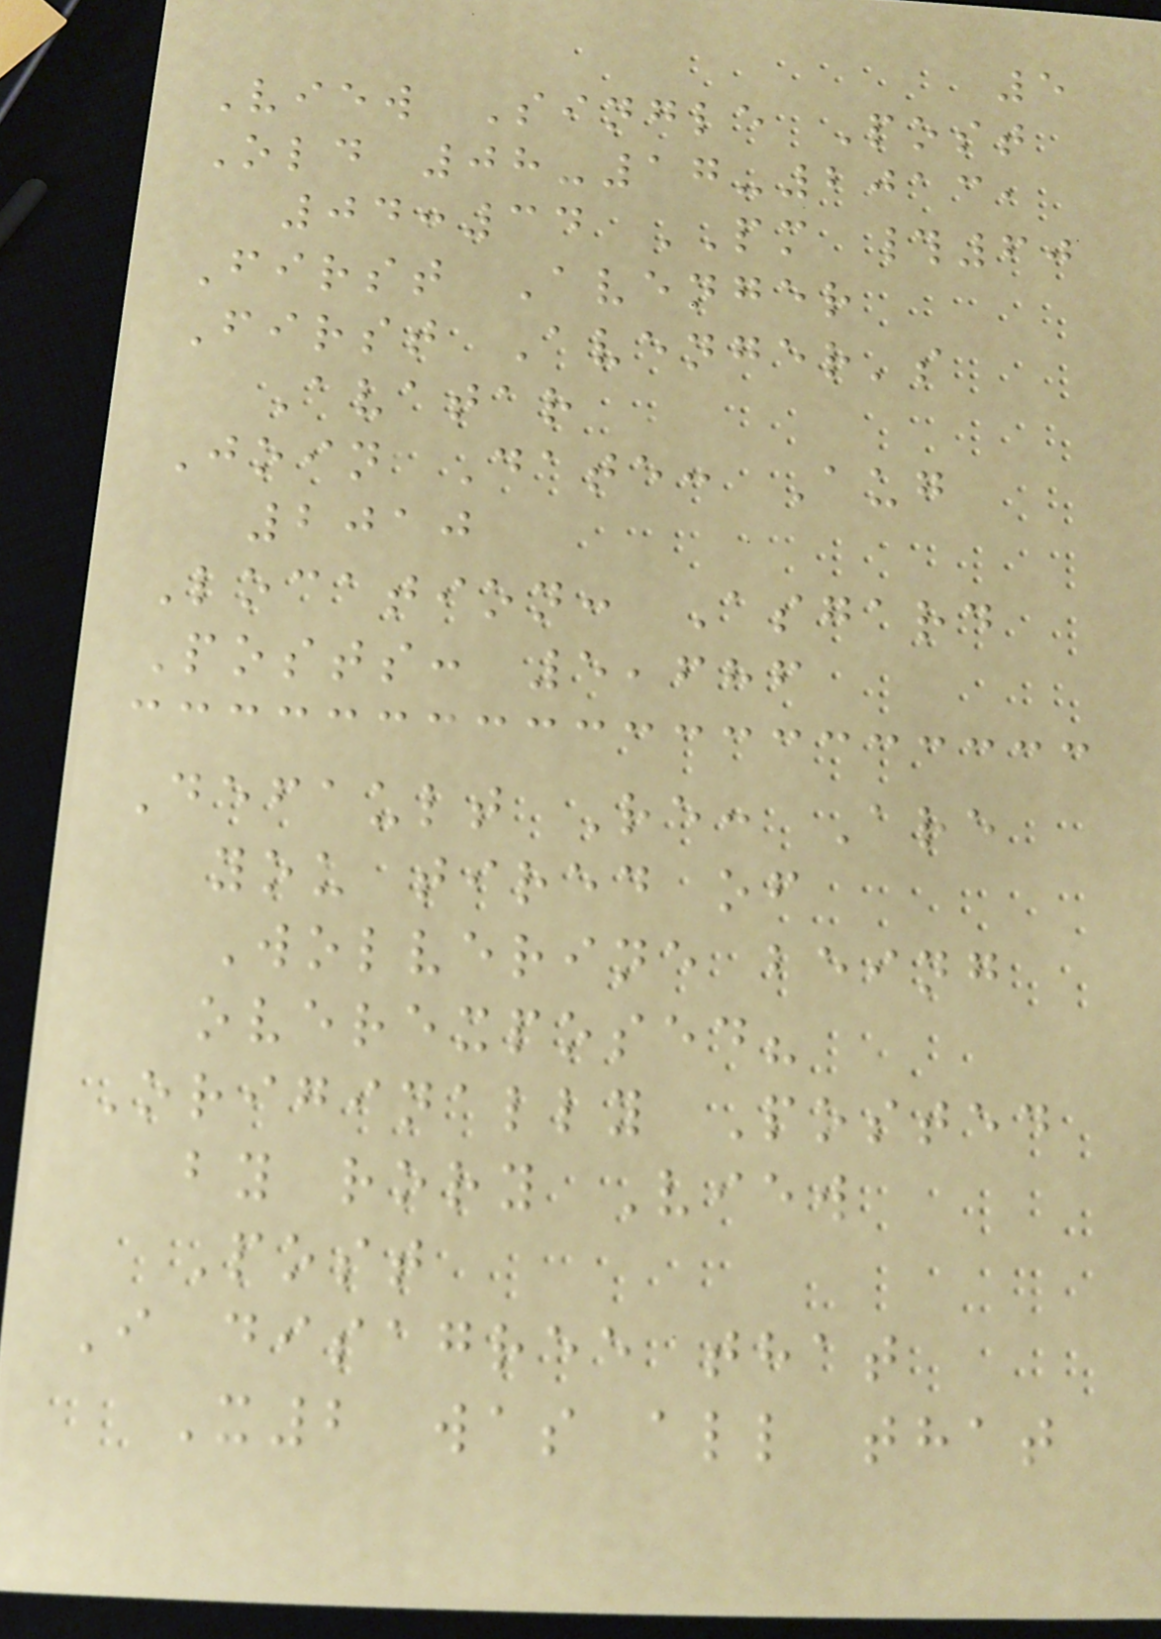5
View Single Post
Old 08-17-2013,
04:34 PM #60
First Avenger
First Avenger's
Avatar
Join Date: Aug
2010
Location: Asgard
Posts: 5,686
Default Re: Are
you tired of
Wolverine being
overexposed?
Originally Posted
by rory View
Post
I disagree that
X2 was all that
